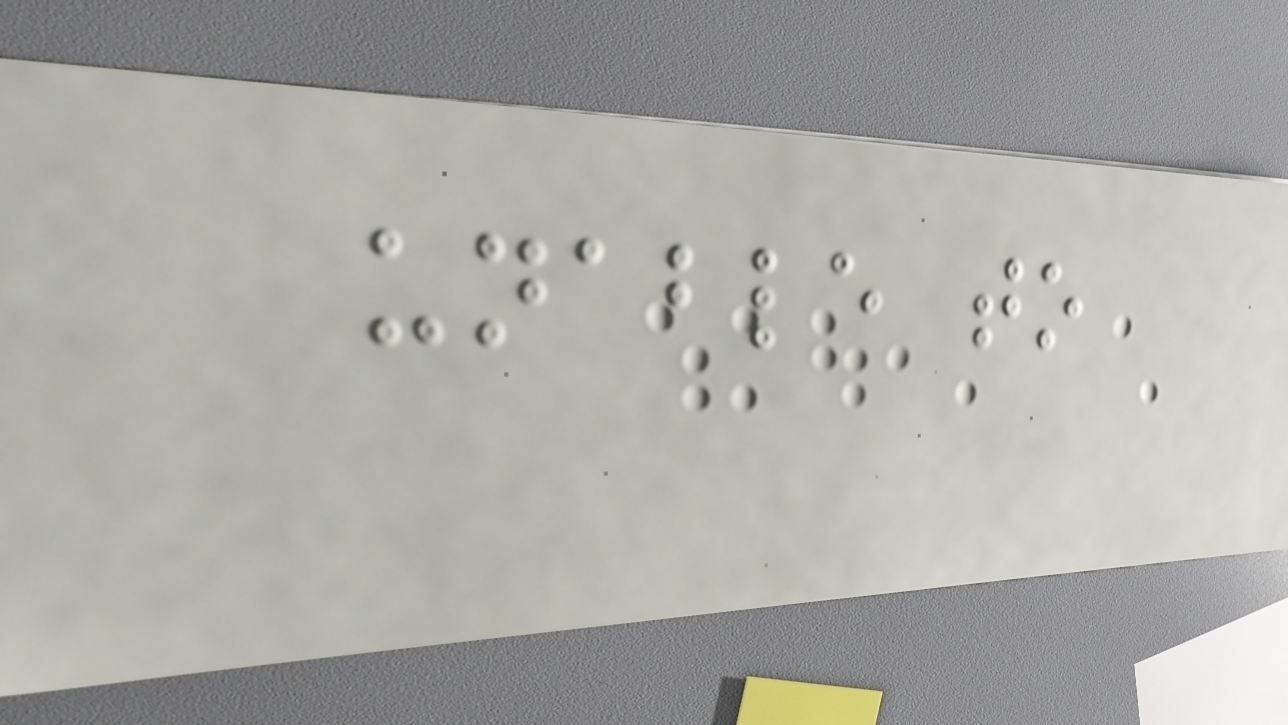unable to
